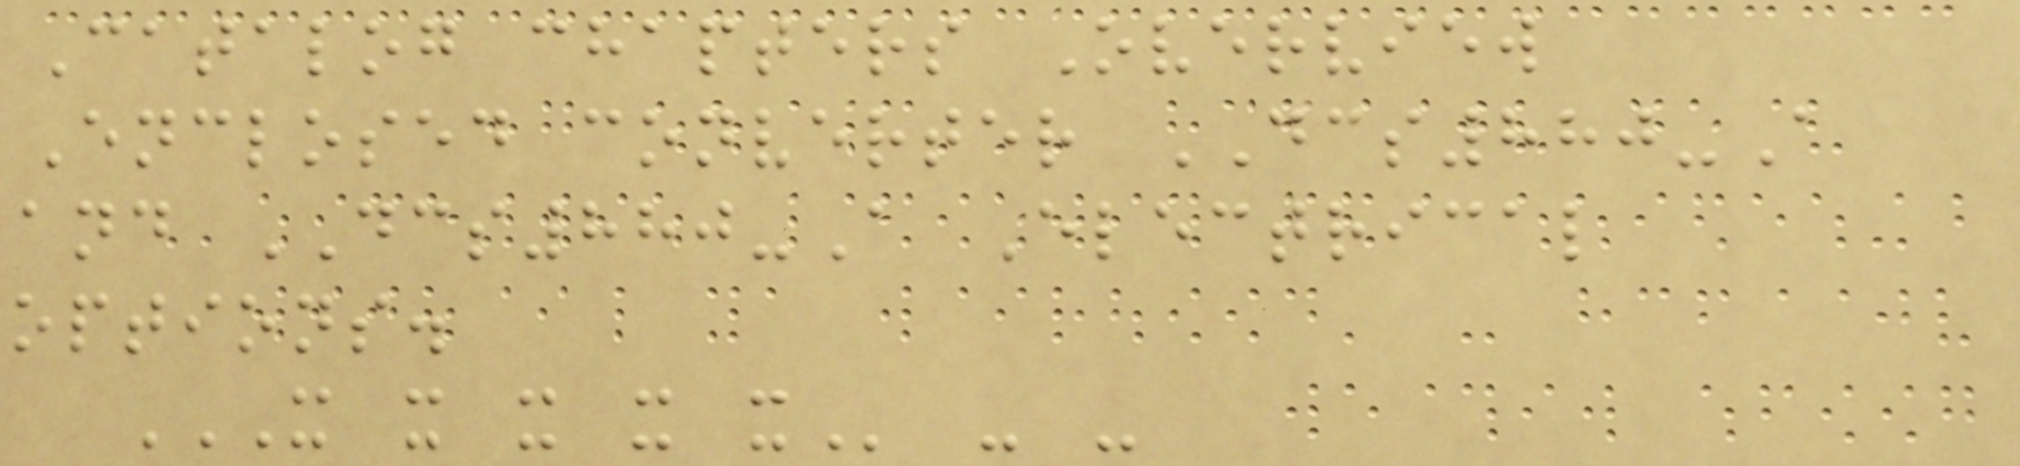Catalog chapters Overview
Enclosed converter DCS880-A
and DCS880-A Electrical
options.
X X X X X - -
